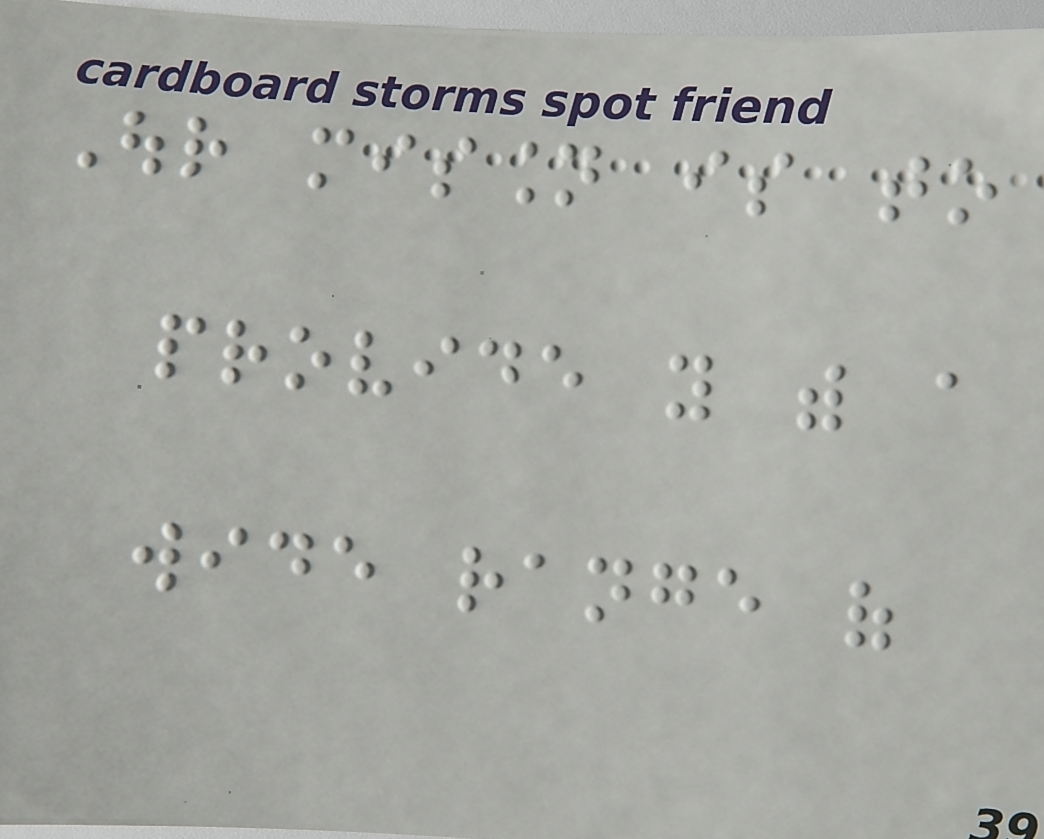Our mission is to
provide you with a
wide range of
